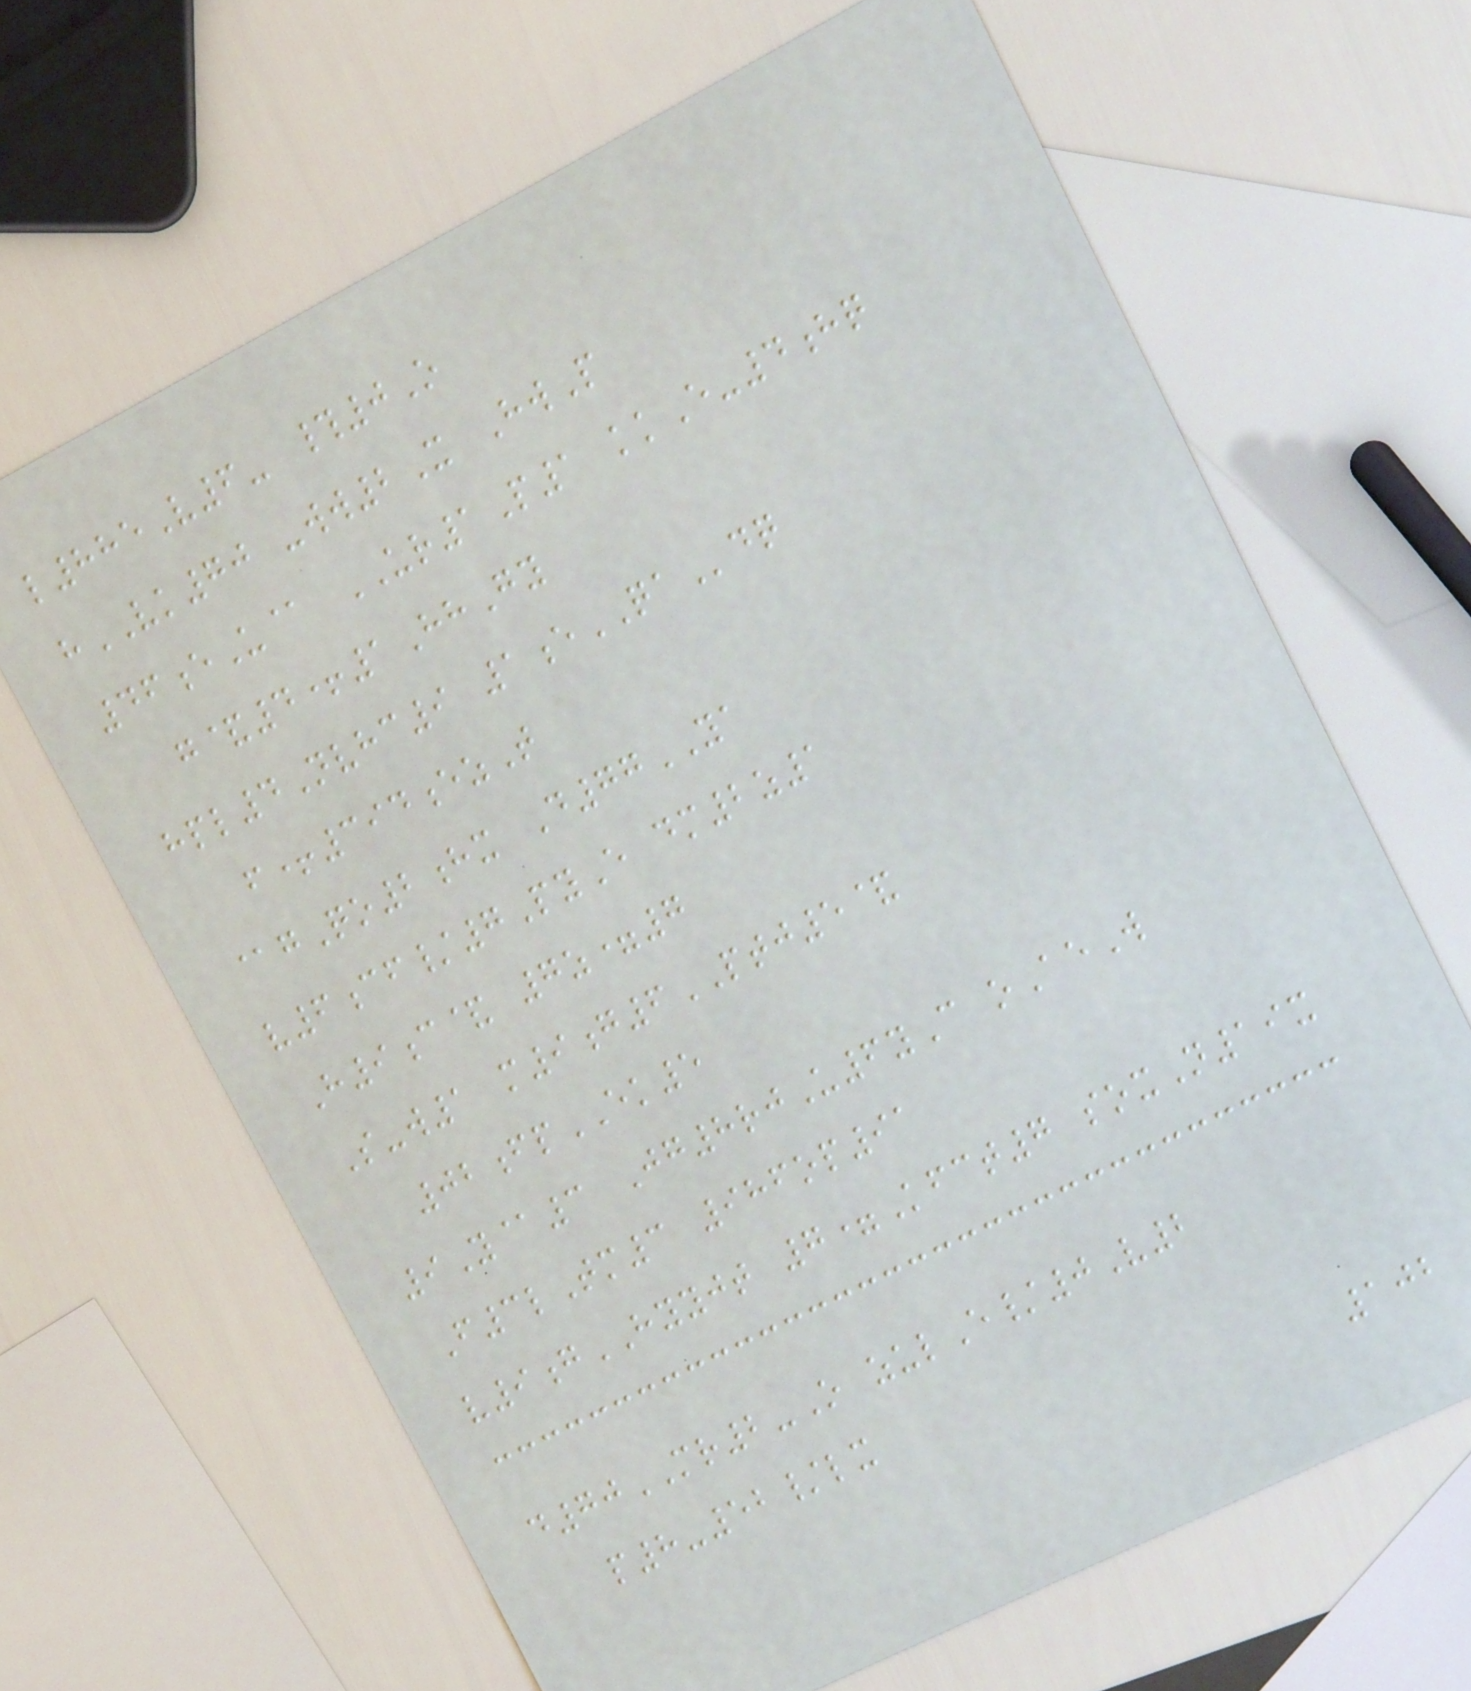l885V6- #0O
hVK70 -ww2X HwP
46eU@ UR1P1 kkE-4hq
g&4+1HhGy
hpl4Nvhc9 1eQAdq
f+394ezT
@gQo2hx D77YA
v6cf/7PyE dm2z1
H9c& 7z=7
S-w1 m9g6PTJ5&
02fpEK5
9Y@3 Jg8rjU6yC oAeW
F3lTm3 986op91
v9gHYYJT 7=Kfct7 soxN19x
d70MR2-O zulE/0V2
p8-52/lx
102
